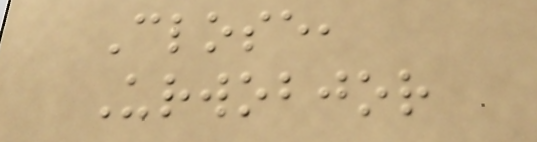Close,
Urwobjor
